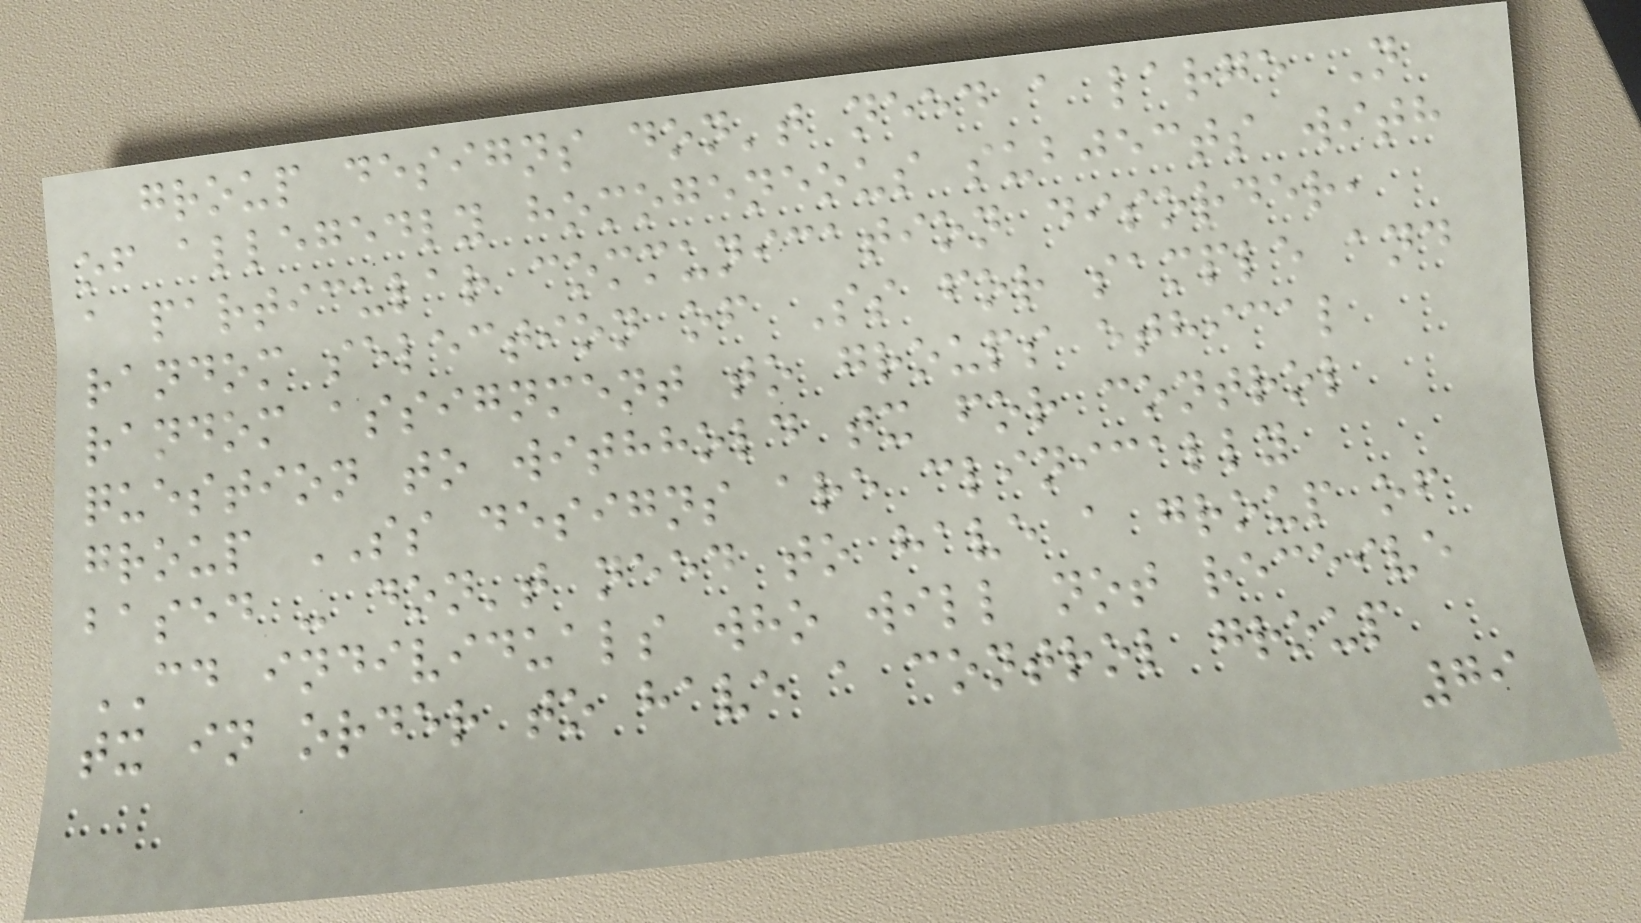group designs don't need a large N
of allegedly homogeneous subjects with
a particular communication disorder,
random selection of Ss for sample and
random assignment to groups ethical
question to withhold tx for control
group SS designs are clinically
based - don't need to have a group of
CD individuals who will not receive
tx in order to have a control group
79
